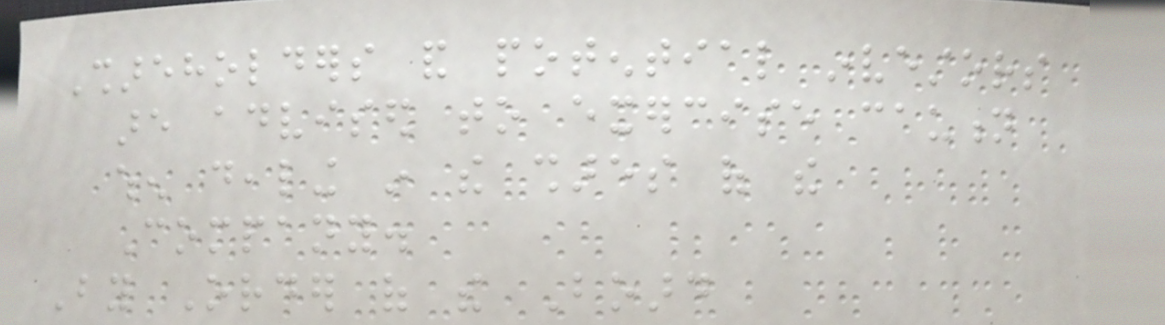Shareholders and potential investors
are advised to exercise caution
when dealing in the shares of the
Company.
By Order of the Board
